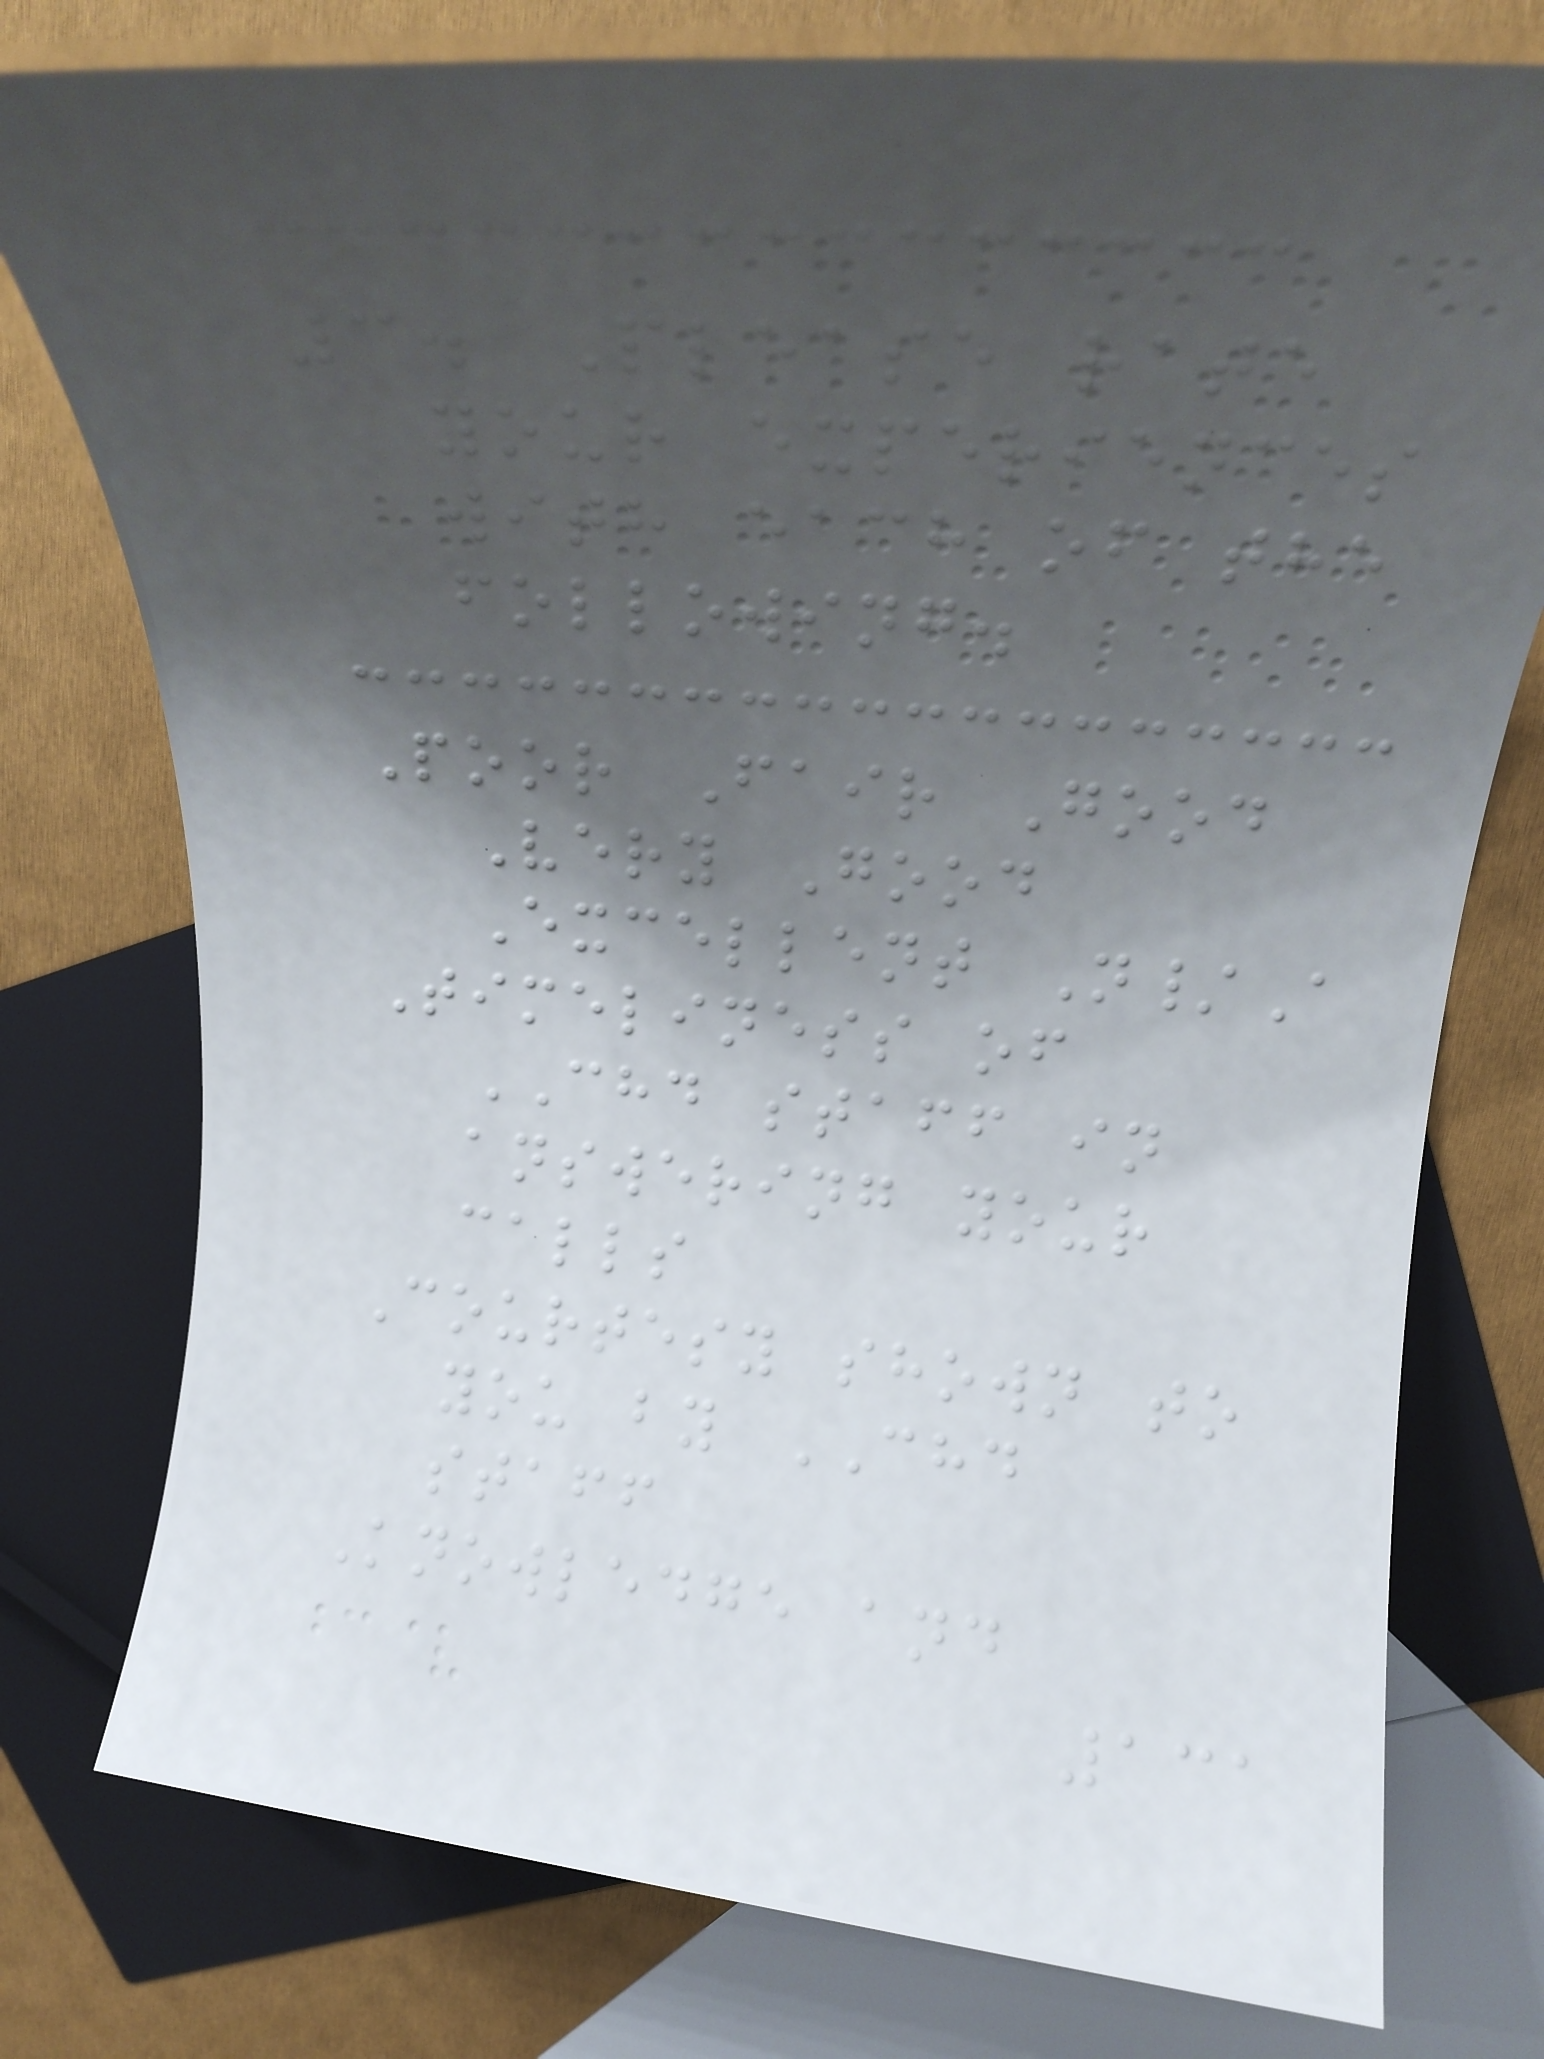3. Please rate
your experiences
with each of the
following.
Poor Fair Good
Very Good
Excellent N/A
Timeliness of
CHD staff in
answering your
calls
Courtesy shown to
you by CHD
staff
Knowledge and
131
